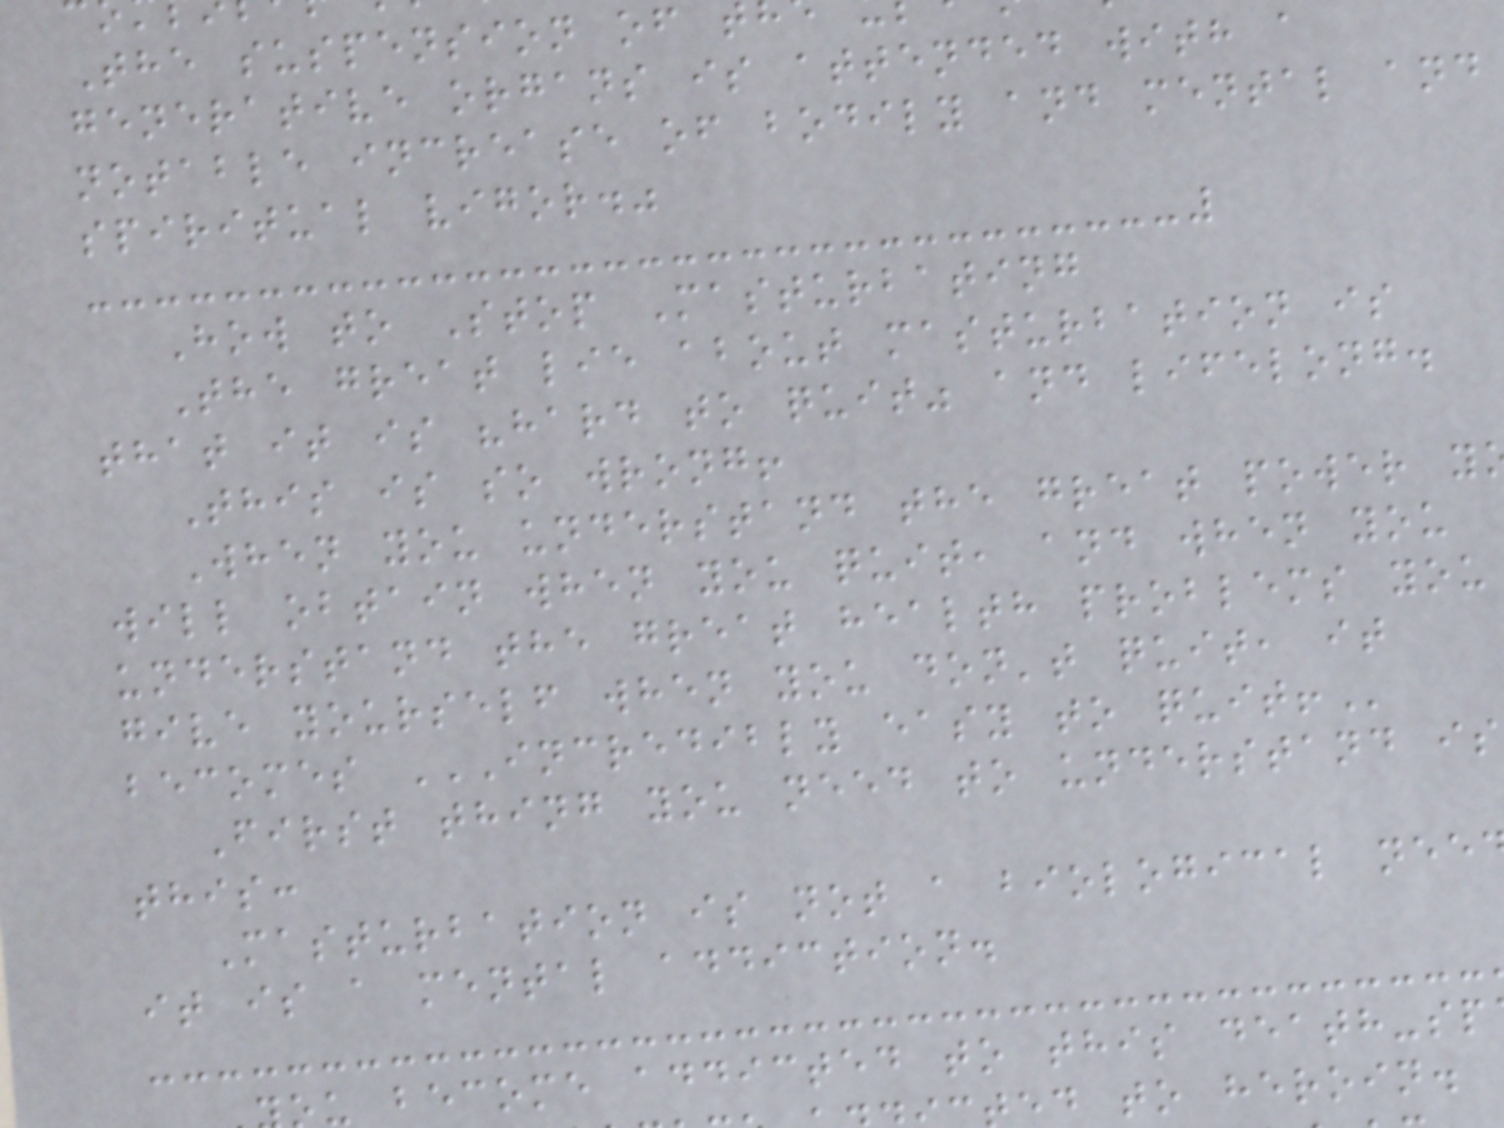The suspension of t
generative organs is attended with a
notable increase of bodily and mental and
spiritual vigor."
How to Stop Masturbating
The great lie about masturbation is
that it is "hard to quit" and lifelong.
This is so wrong!
When you understand the great power y
will obtain when you quit, and when you
understand the great health problems you
give yourself when you don't quit, it
becomes INCREDIBLY EASY TO QUIT!
First thing you need to understand is
this:
Masturbation is not a biological nee
it is a mental addiction.
u become addicted to this death-sp
ed to heroin.
